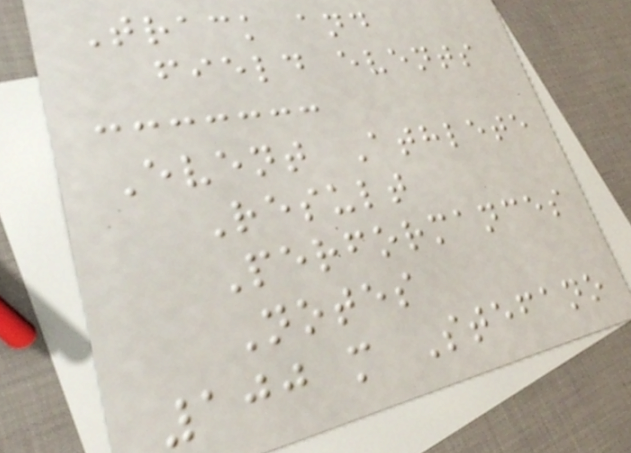Track and
field events
Event Athlete
Result
Performances
Notes
100 m Stefano
